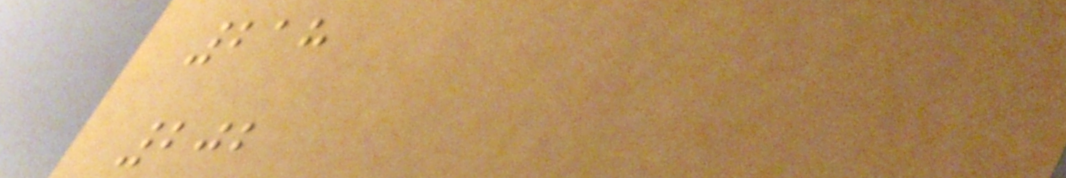218
202
